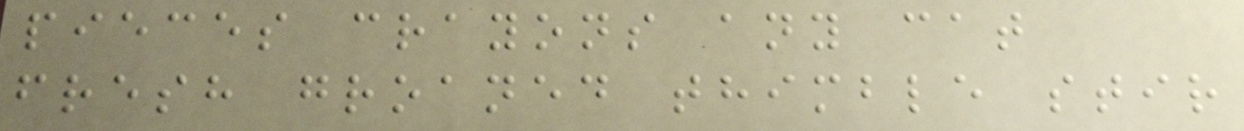pieces crayons any cat
fresh groaned thimble stir
